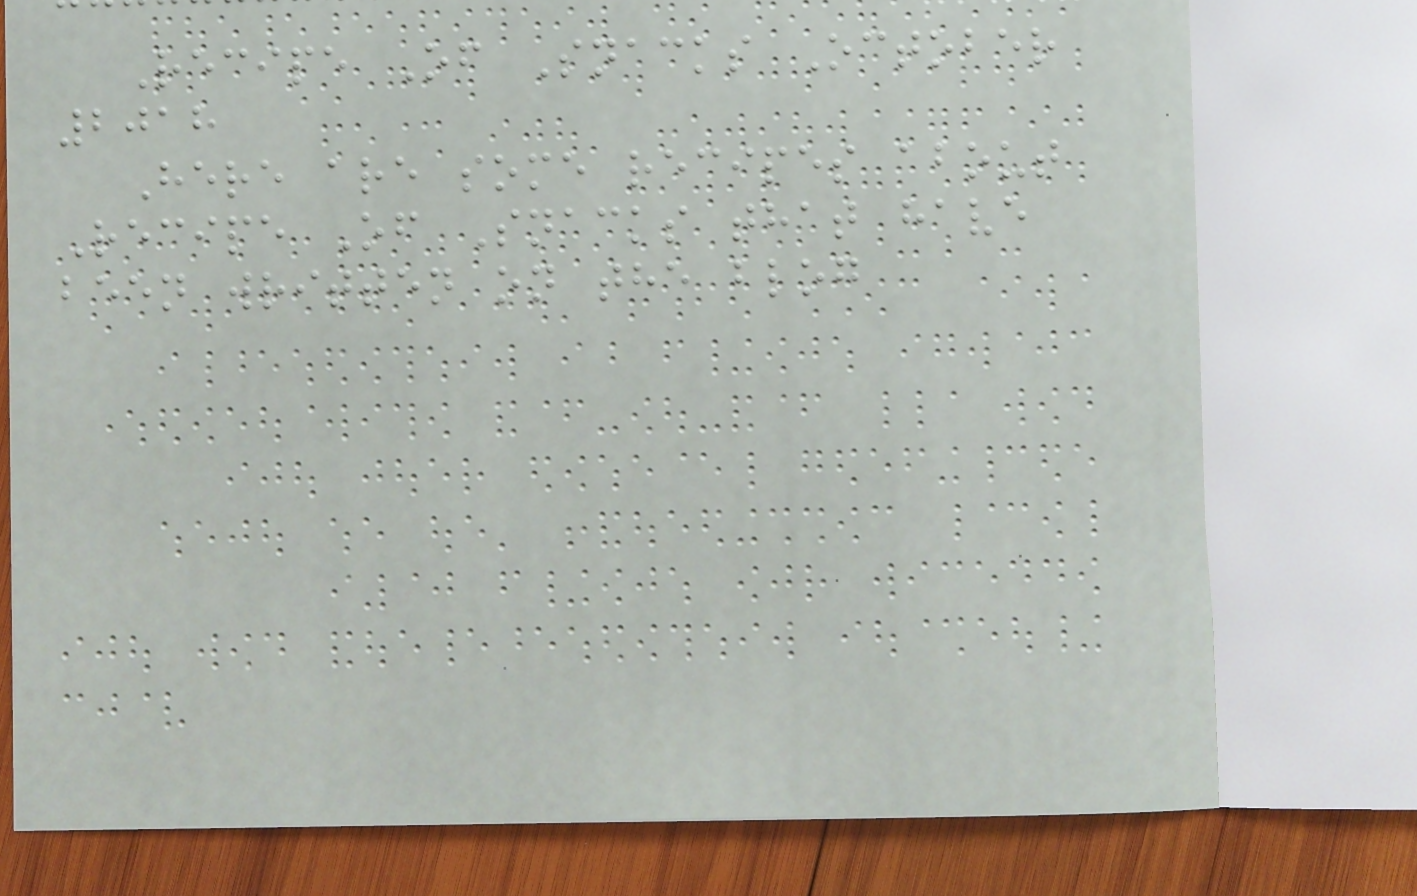Recipe Of Snacks October
2018
Here are some recipes about
Recipe Of Snacks that have
been written on the blog
